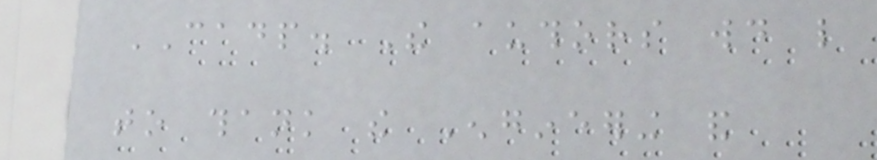CADP. The authors would like
to thank the Engineering and
